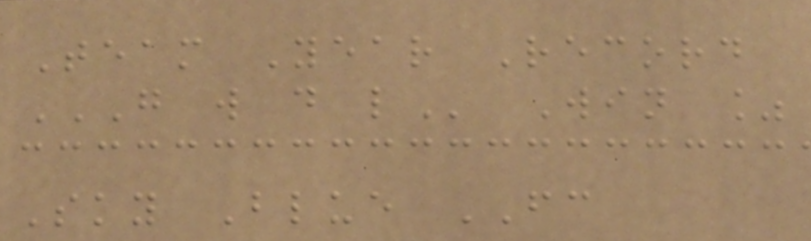Team Year Record
G W D L Win %
Sky Blue FC
